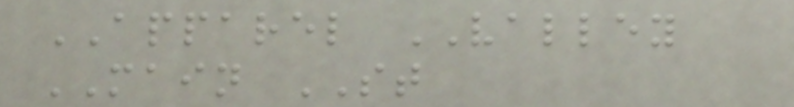APPAREL VALLEY
MAIN ST
